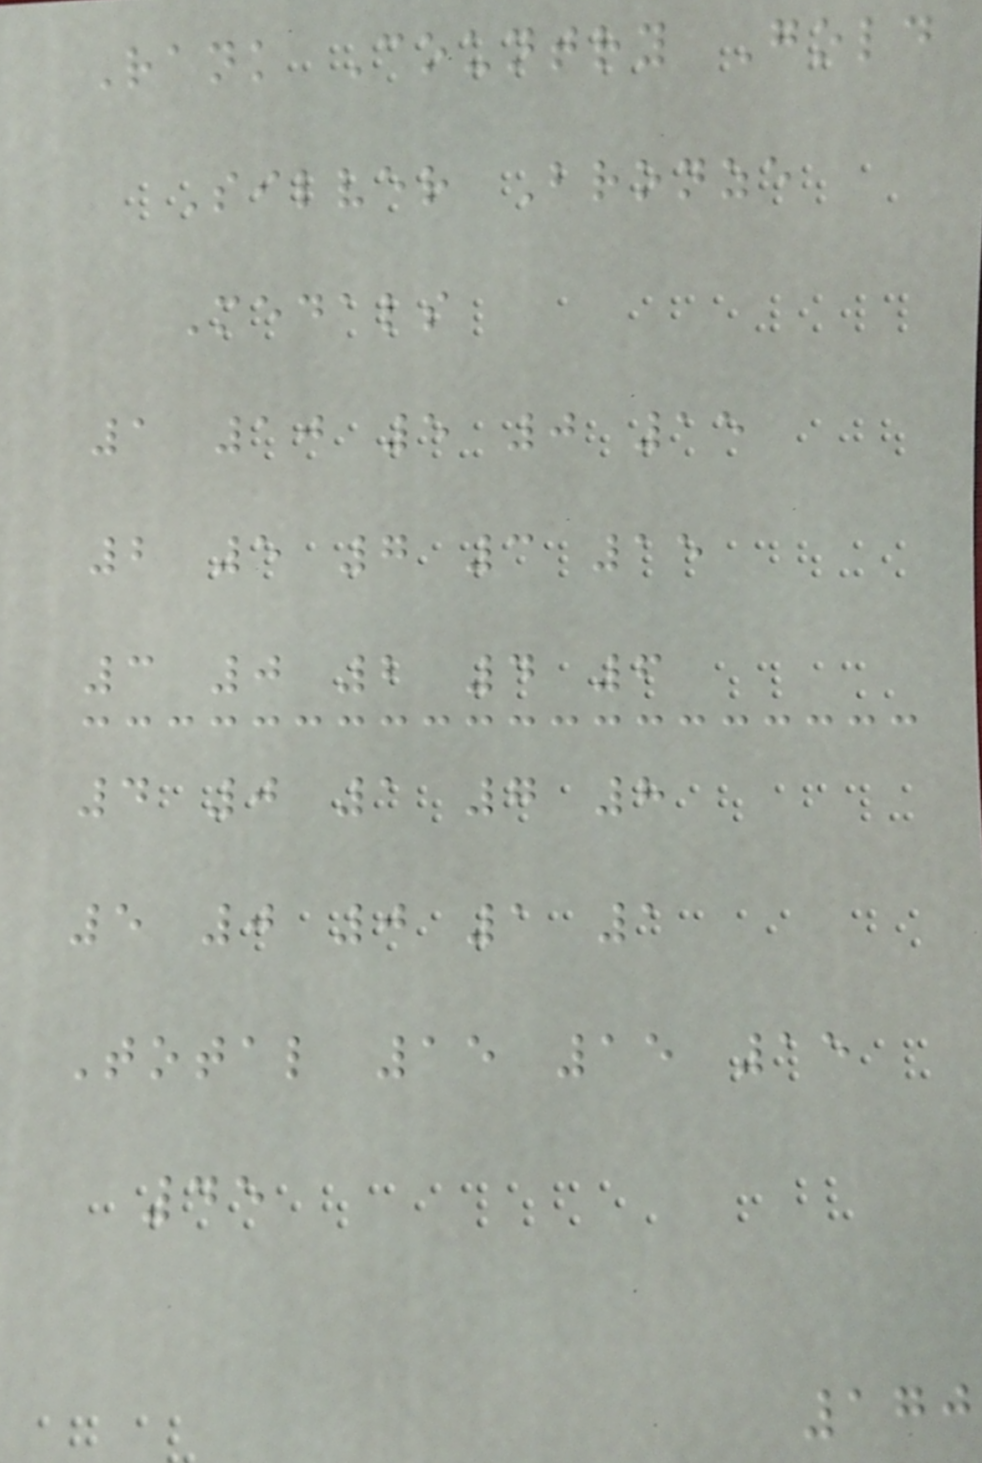Rank Country Gold
Silver Bronze
Medals
1 10 5 0 15
2 5 7 3 15
3 0 2 4 6
4 0 1 7 8
5 0 0 1 1
Total 15 15 15
45
170
